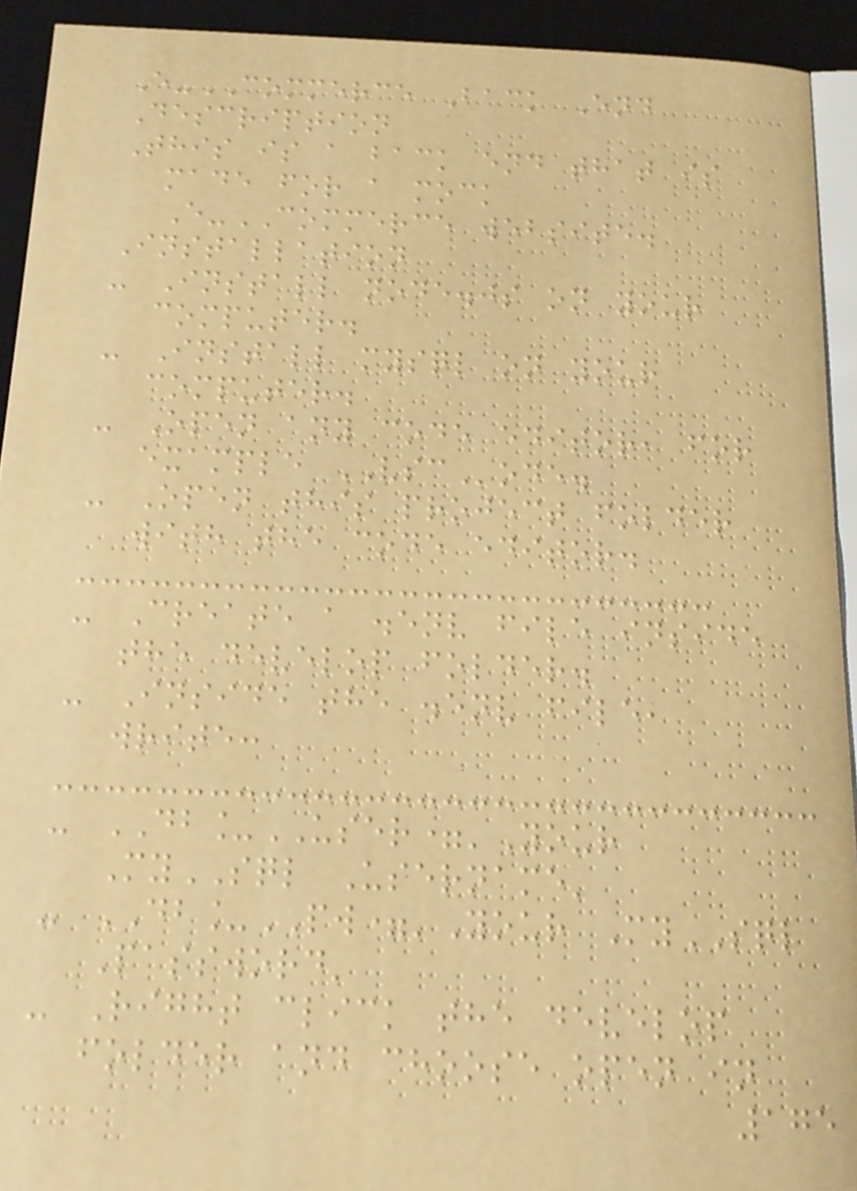E-COMMERCE Back End
Description
This is a back end that is
made for a mock
E-COMMERCE website.
Installation
- Install node.js on your
computer.
- Install mysql on your
computer.
- Open any code editor, for
example VSCode.
- Open this project folder
with the code editor.
- Create a .env file inside
the develop folder.
- Inside the .env file,
write:
- DB_USER='Your
MySQL Username'
- DB_PW='Your MySQL
Password'
- Right click the develop
folder and choose open in
175
